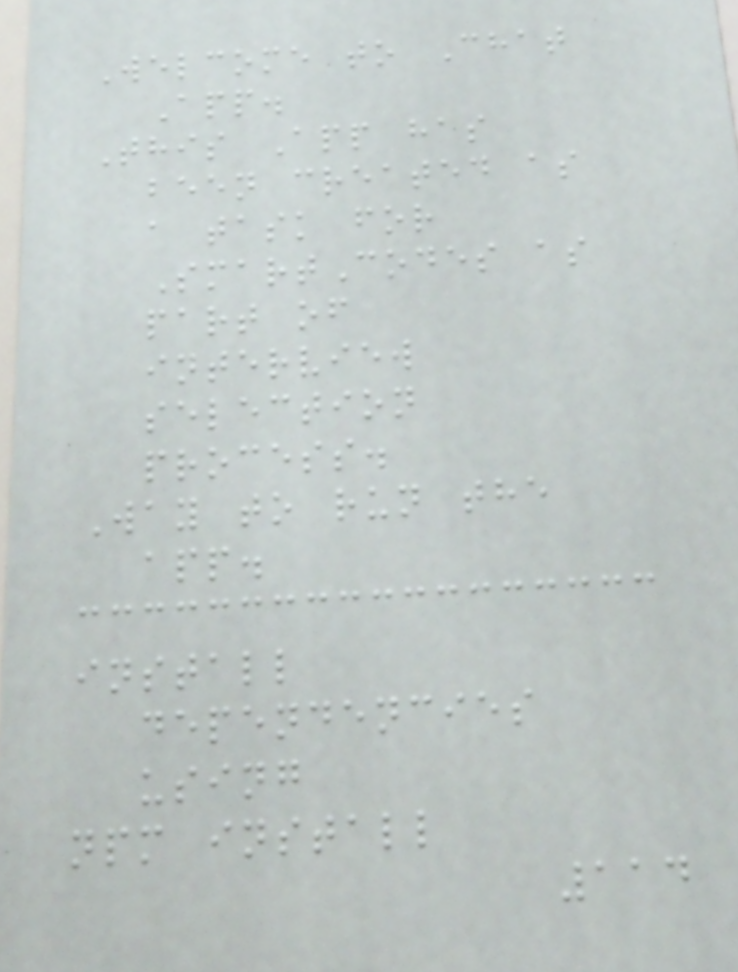Welcome to Chat
App.
This App has
been created as
a task for
SmartCodes as
part of
interview
selection
process.
Way to run the
app.
install
dependencies
using
npm install
114
